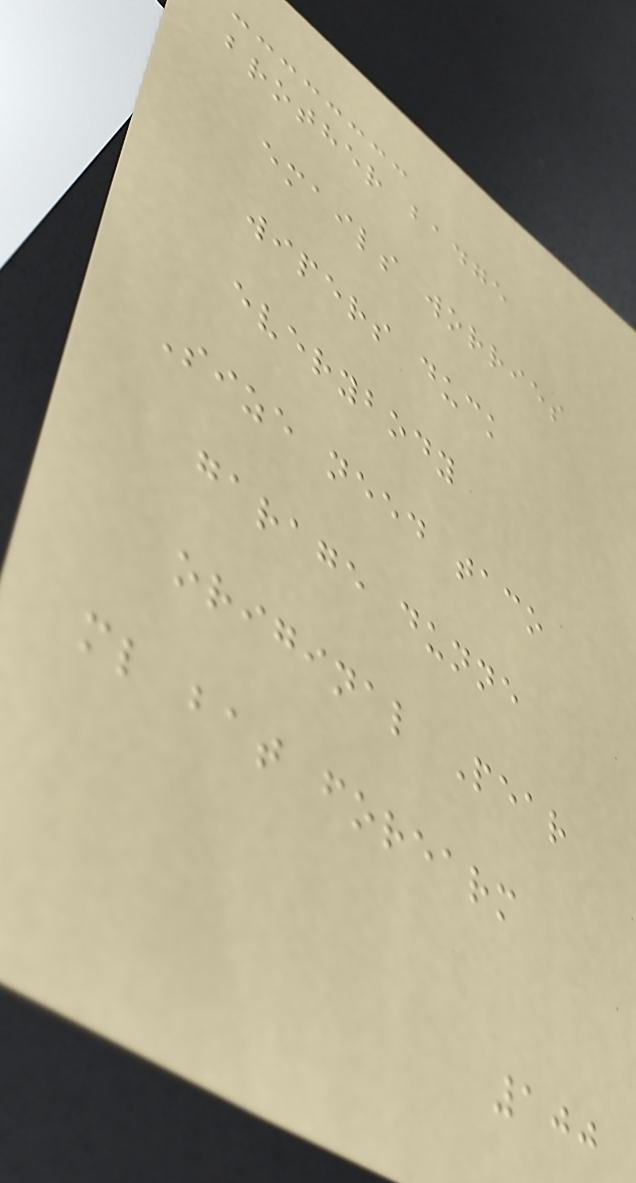brother badge
emails worries
wipers duck
everybody
Size need taco
garage dunne
original Pear
ml bat forearm
100
